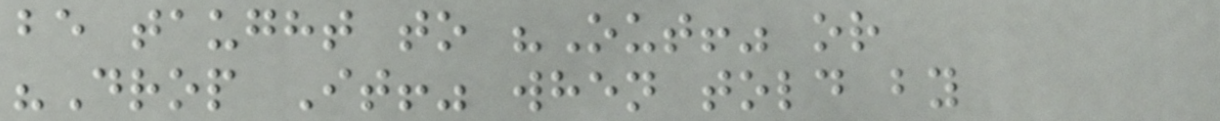be taught to "Out!" or
"Drop It!" when told by
